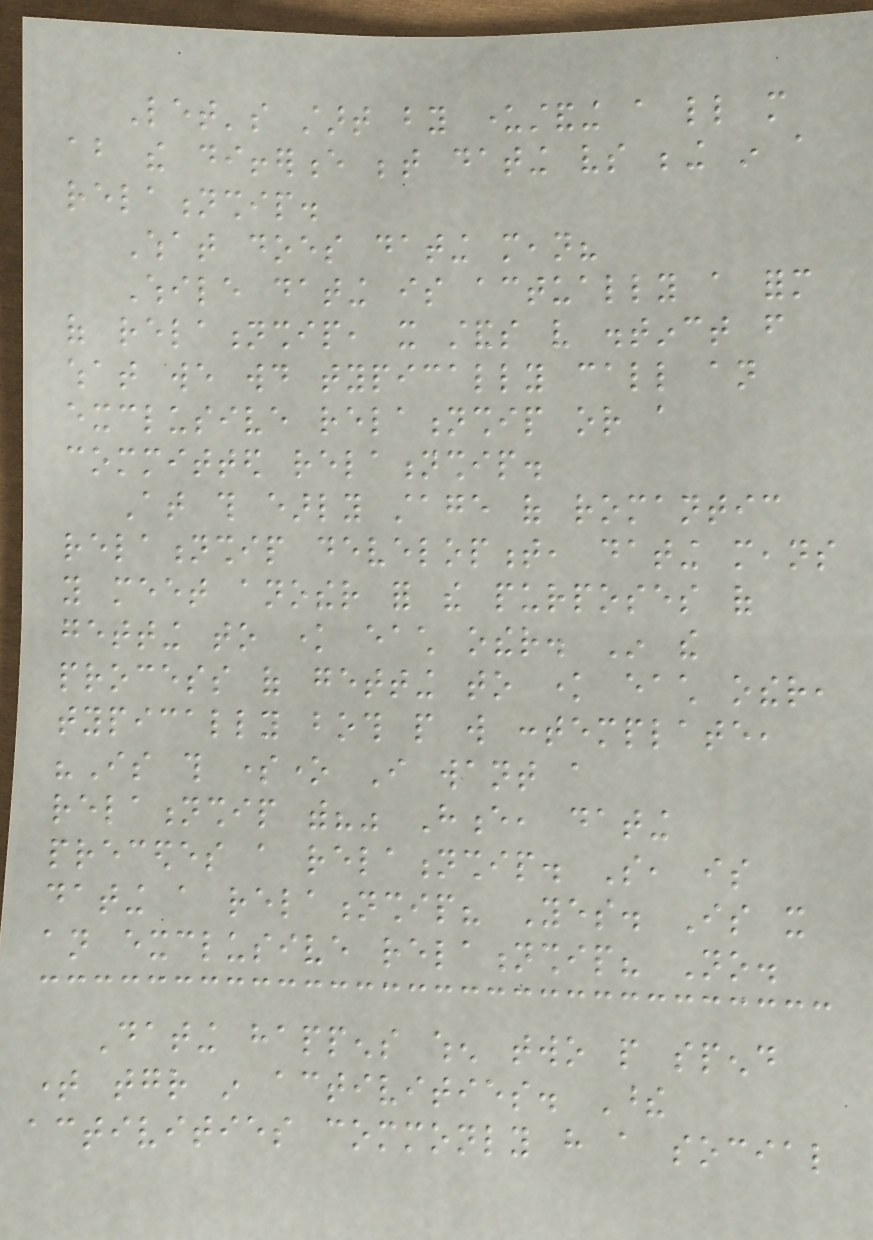Let's start by understanding a little more
about the difference between dating vs being in a
relationship.
What does dating mean?
While dating is actually a form
of relationship, it stands very distinct from
what we would typically call an
exclusive relationship or a
committed relationship.
At this early stage of romantic
relationship development, dating means
you meet another for the purposes of
getting to know each other. In the
process of getting to know each other,
typically both people will contemplate,
"Is this someone I want a
relationship with?" Hence, dating
precedes a relationship. So, is
dating a relationship? Yes. Is it
an exclusive relationship? No.
Dating happens when two people spend
time together in activities. These
activities commonly have a social
